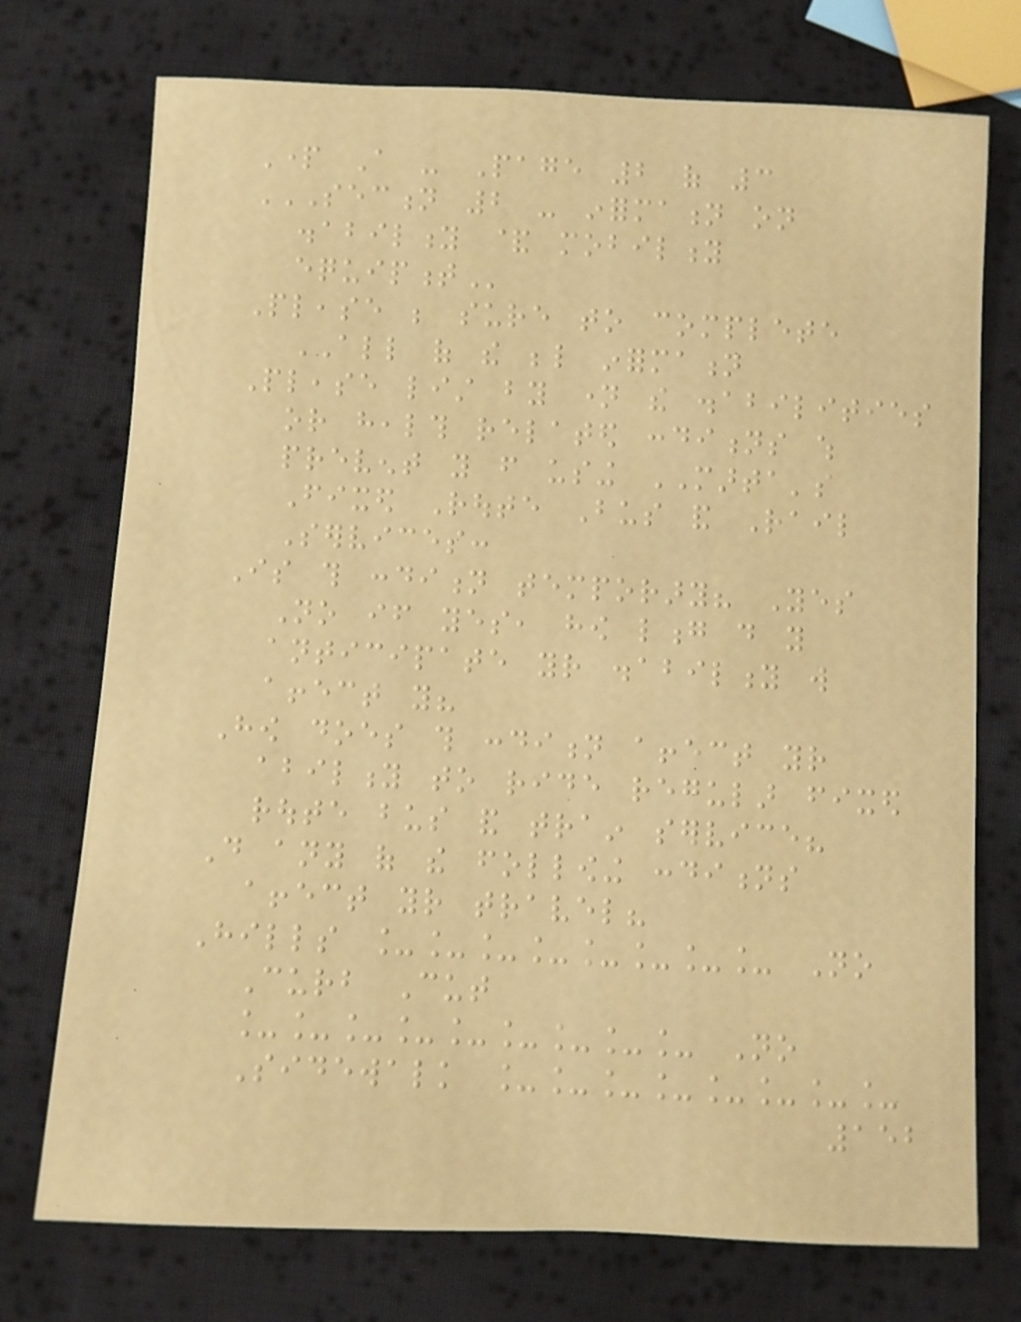Part A - Page 2 of 3
SECTION 2 - INFORMATION ON
DISABILITY & MOBILITY
EQUIPMENT
Please be sure to complete
ALL of the below information
Please list by name the disabilities
or health related conditions which
prevent you from using MARTA's
Fixed Route Bus and Rail
Services:
Is this condition temporary? Yes
No if yes, how long do you
anticipate your disability will
affect you?
How does this condition affect your
ability to ride regular fixed
route bus and train service?
Do any of the following conditions
affect your travel?
Hills ________ No
Curb Cut
_________ No
Sidewalk ________
152
